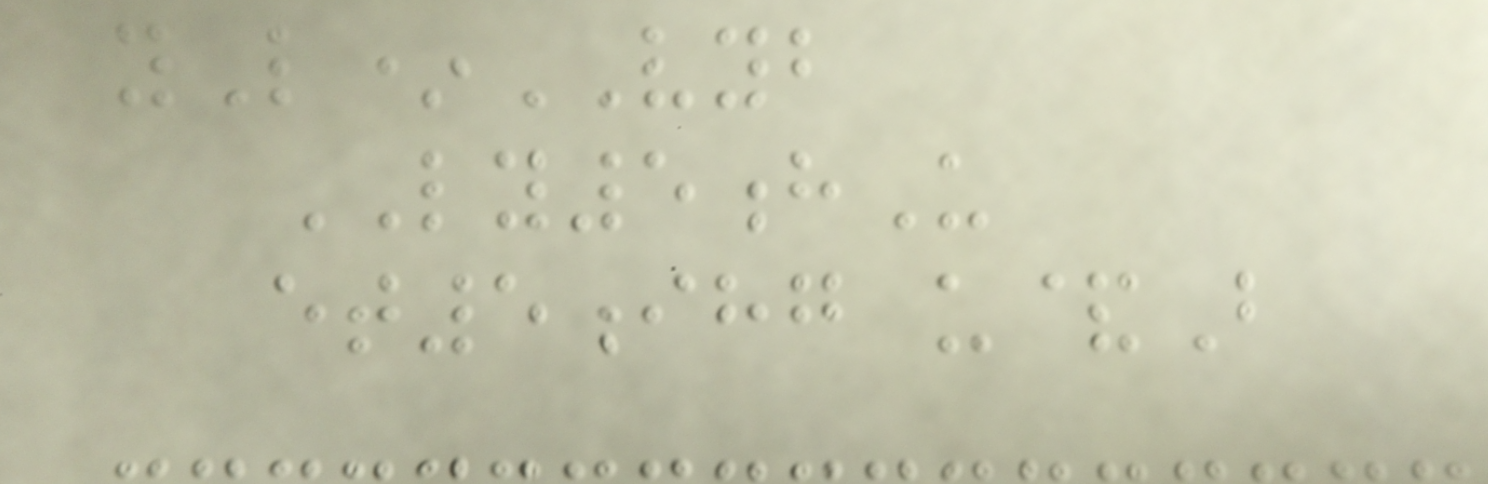yL*VYB
LY5hU
et5ihg u&B
